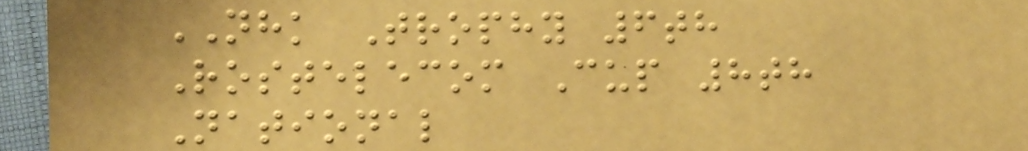NHK Trophy 6th
Rostelecom Cup 8th
National
